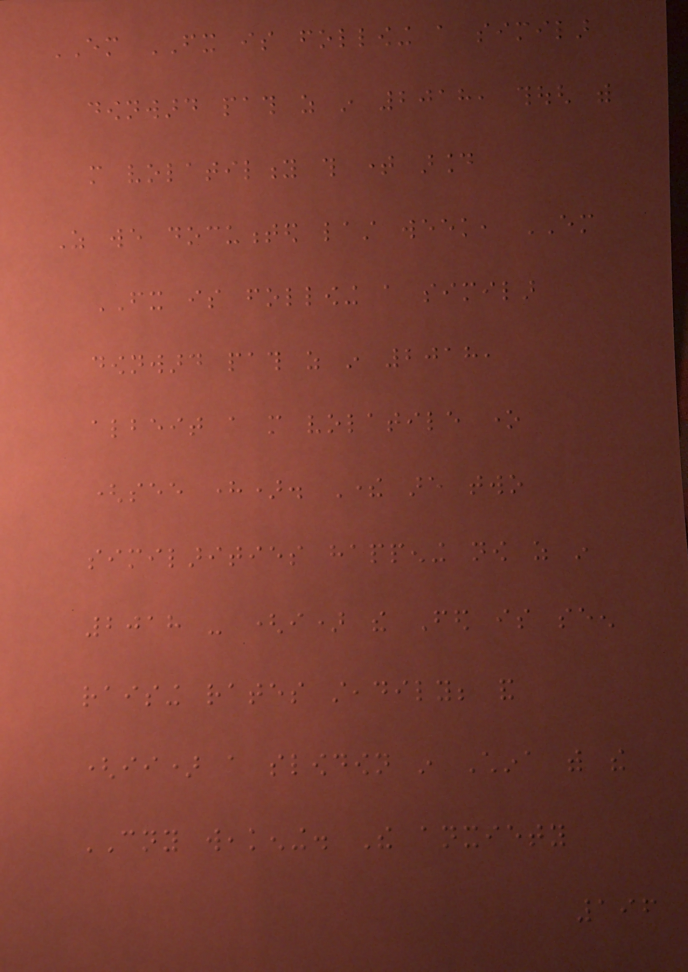EM FX is following a similar
downward path as in 2018, though with
more volatility this time around
As we documented last week, EM
FX is following a similar
downward path as in 2018,
albeit a more volatile one
(see here). There are two
similarities happening now as in
2018 - (i) the Fed is seen
raising rates steadily; and
(ii) a slowdown in China with the
CNY weakening. The anxiety
196
